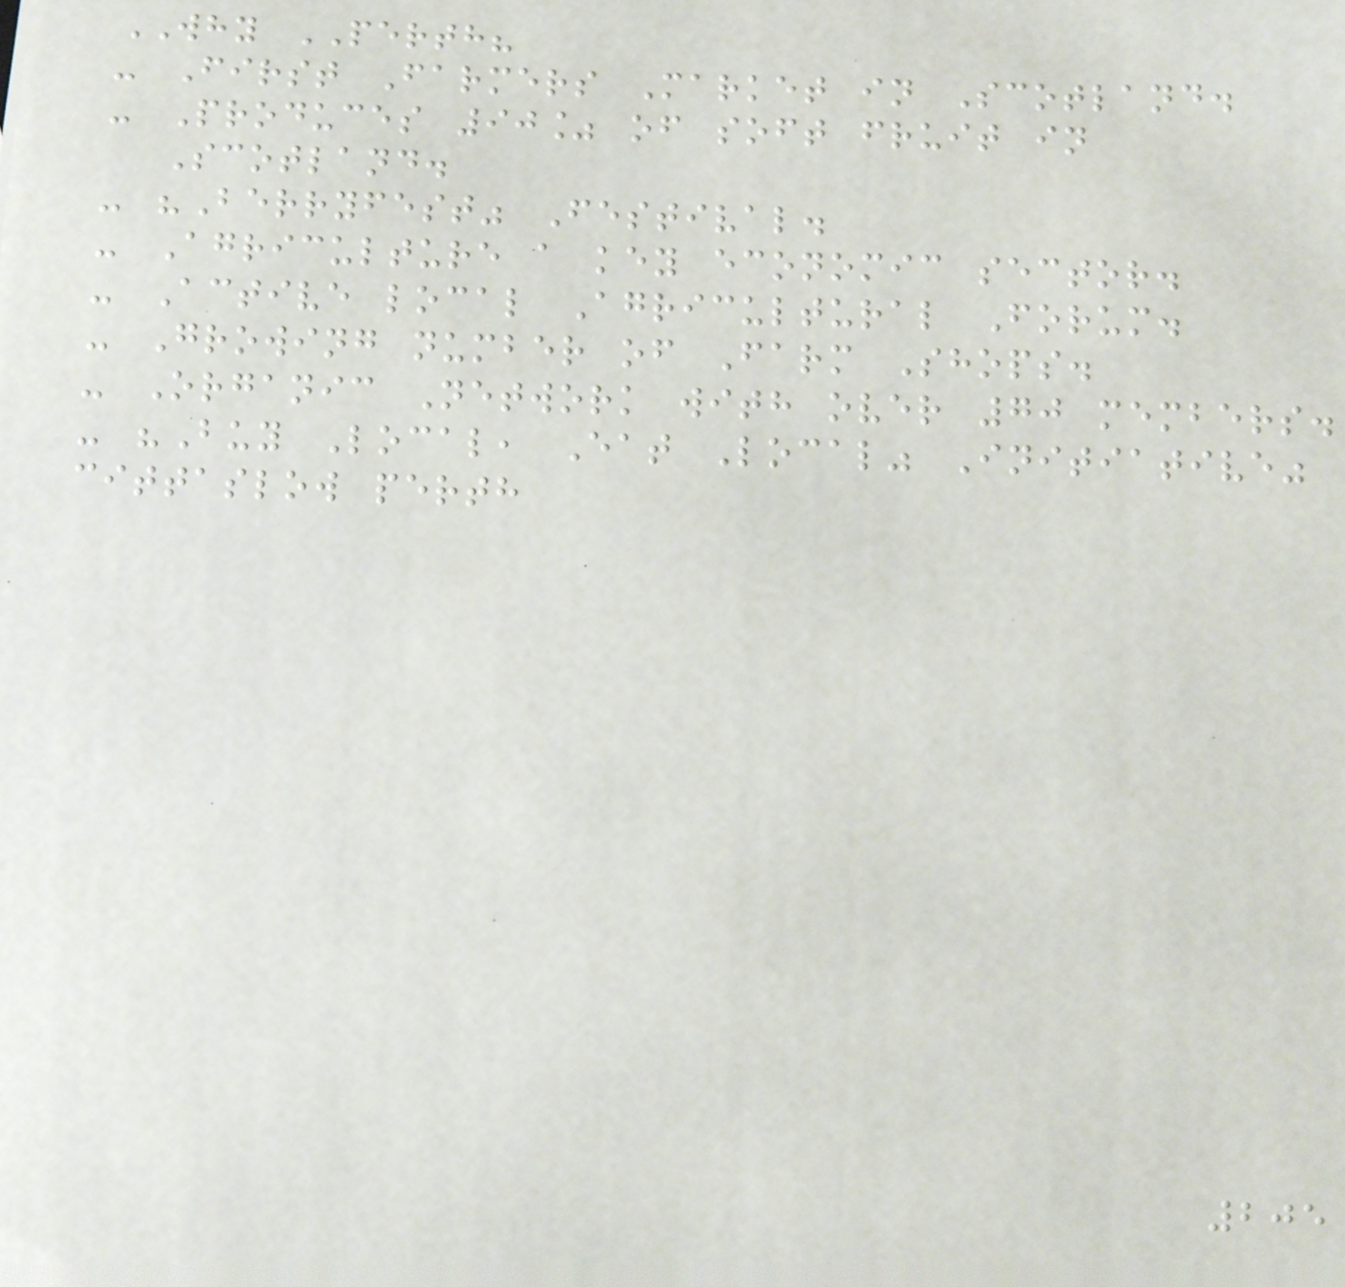WHY PERTH?
- First Farmers Market in Scotland.
- Produces 90% of soft fruit in
Scotland.
- "Berryfest" Festival.
- Agriculture a key economic sector.
- Active local Agricultural Forum.
- Growing number of Farm Shops.
- Organic Network with over 70 members.
- "Buy Local, Eat Local" Initiative"
cittaslow perth
205
